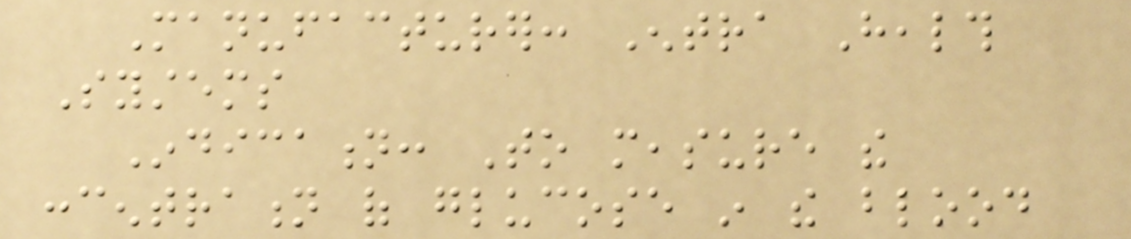Manufacturer: Entra Health
Systems
Indication: To measure the
concentration of glucose in the blood
